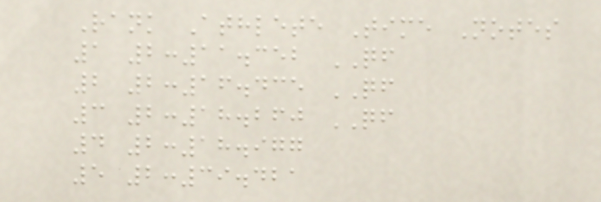Rank Athlete Time Notes
1 2:11.352 QF
2 2:16.435 QF
3 2:18.260 QF
4 2:18.977
5 2:39.421
